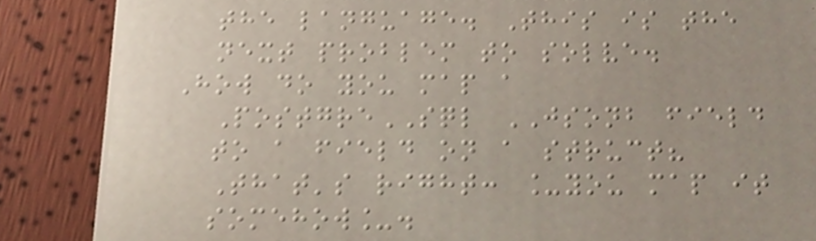the language. This is the
next problem to solve.
How do you map a
PostgreSQL JSONB field
to a field on a struct?
That's right: _you map it
somehow_.
